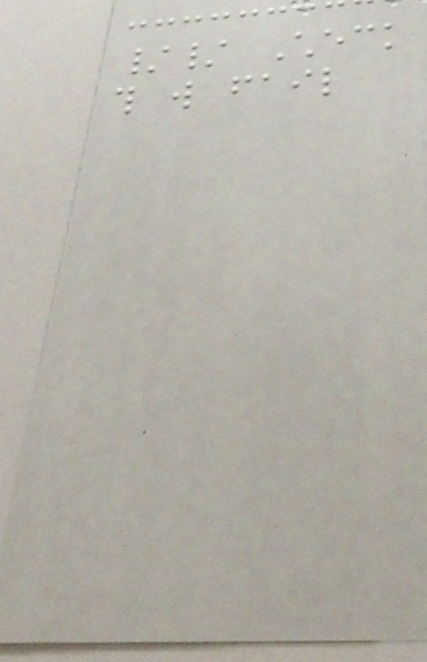// Check
this will fail
